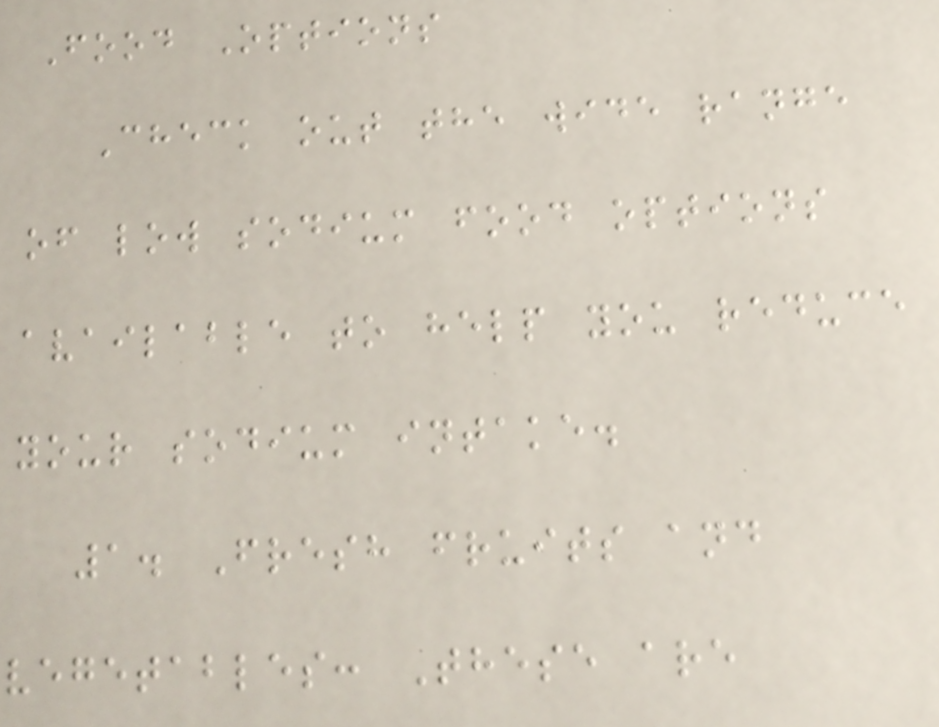Food Options
Check out the wide range
of low sodium food options
available to help you reduce
your sodium intake.
1. Fresh fruits and
vegetables: These are
